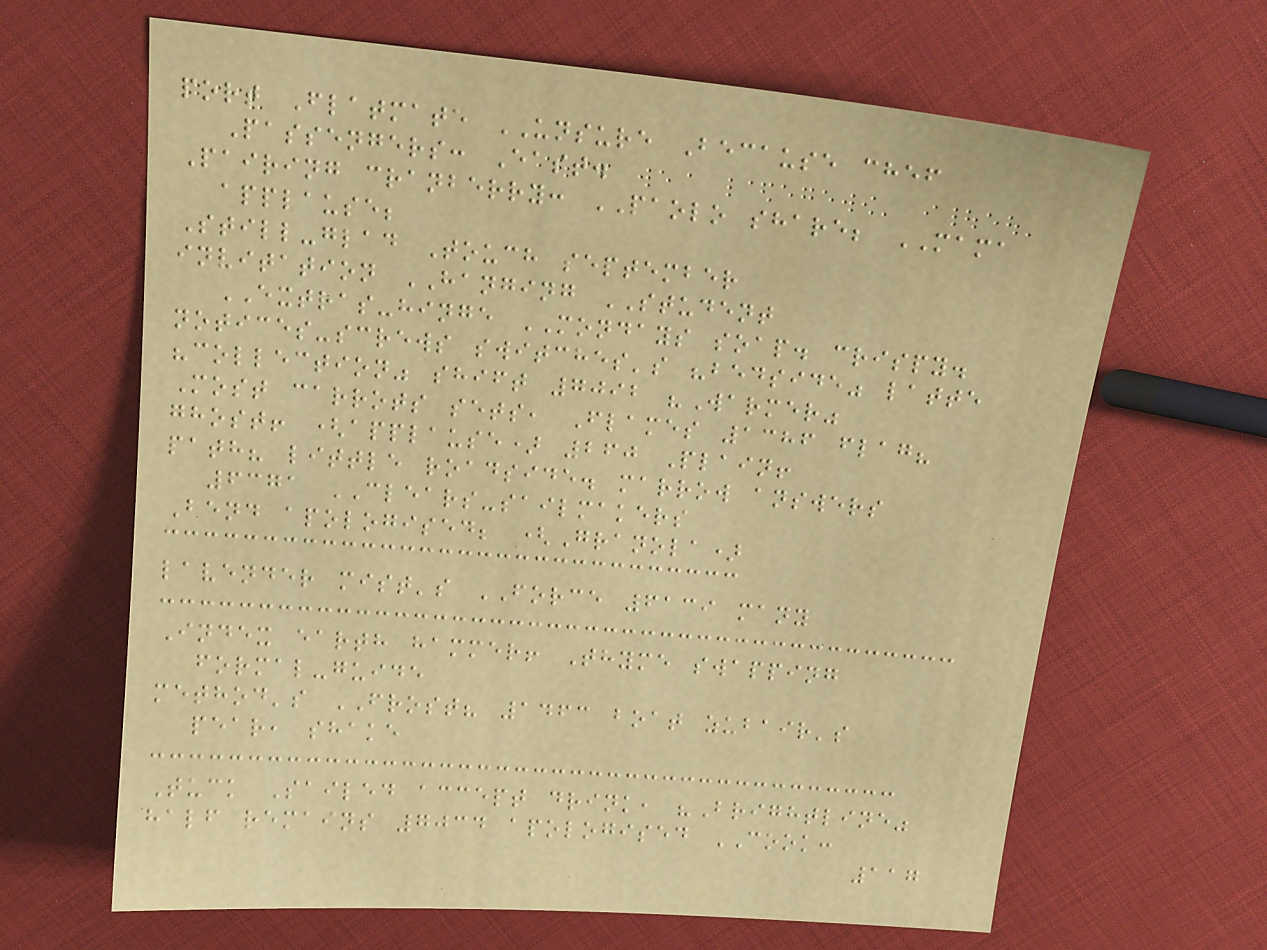port Flatmate UNSURE Because chef
Passengers: East.
Pairing cranberry: PAOLO share; MAMA
applause;
Still-glad Touch september
invitation HANGING STUDENT
EXTRAS-hinge MONDAYS soap. crispy.
notices-screws switches's "bedside" latte
"collection" shift 7092 "Warmer"
Most carrots sets, Flames 1386 flag?
ghost! (applause) 260 Plain!
path? little roadside. marrow answers
6371 CLEARS-sailmakers
Bend apologised; (Granola)
lavender mist's FORCE 6139 many
Index earth hammer! Thyme swapping
formal-guide
method's FROST? 1463 boat zubair's
pear, shake
Tuck Sailed accept drink, "Brightline"
half remains 7034 apologised COOK:
117
